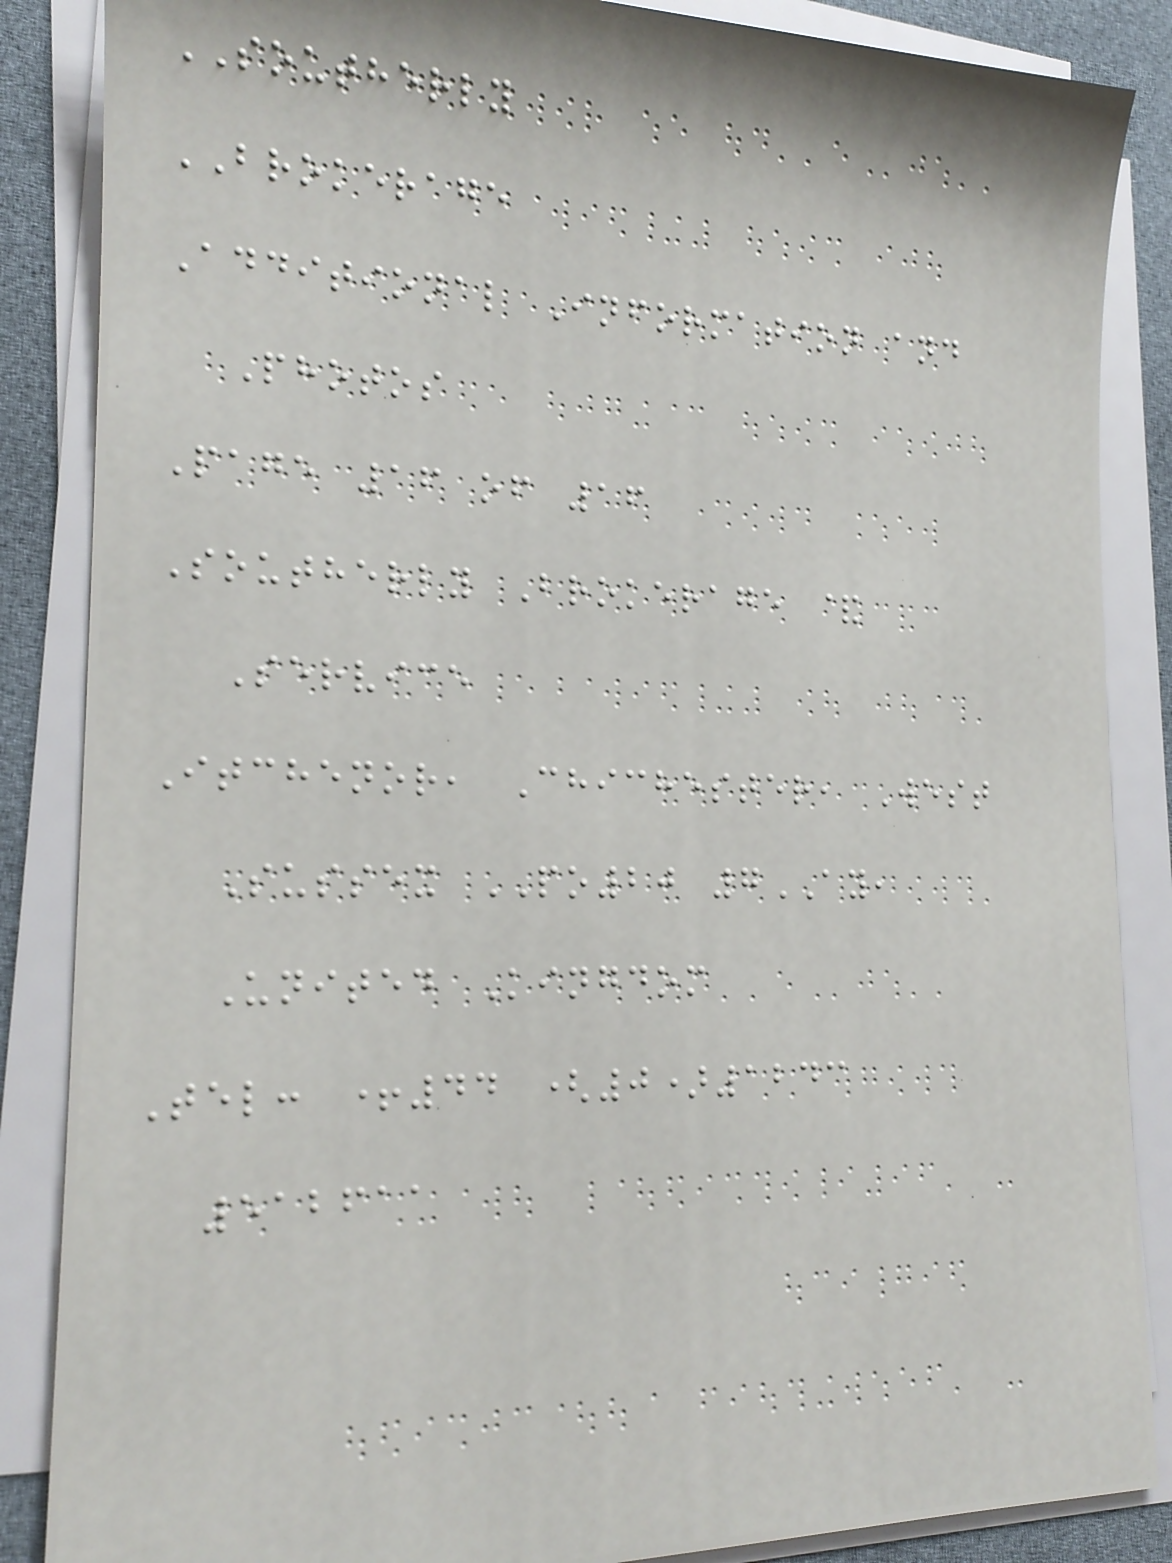SOUTHERLY
BROKERAGE
Additional Information and
Photos
Page 16 of 16
Southerly Brokerage &
Service
Itchenor, Chichester, West
Sussex PO20 7AY,
United Kingdom
Tel: +44 (0)1243
512611
